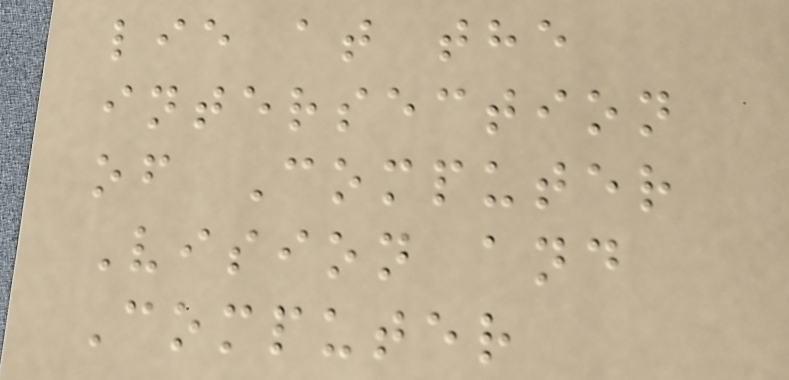lie at the
intersection
of Computer
Vision and
Computer
